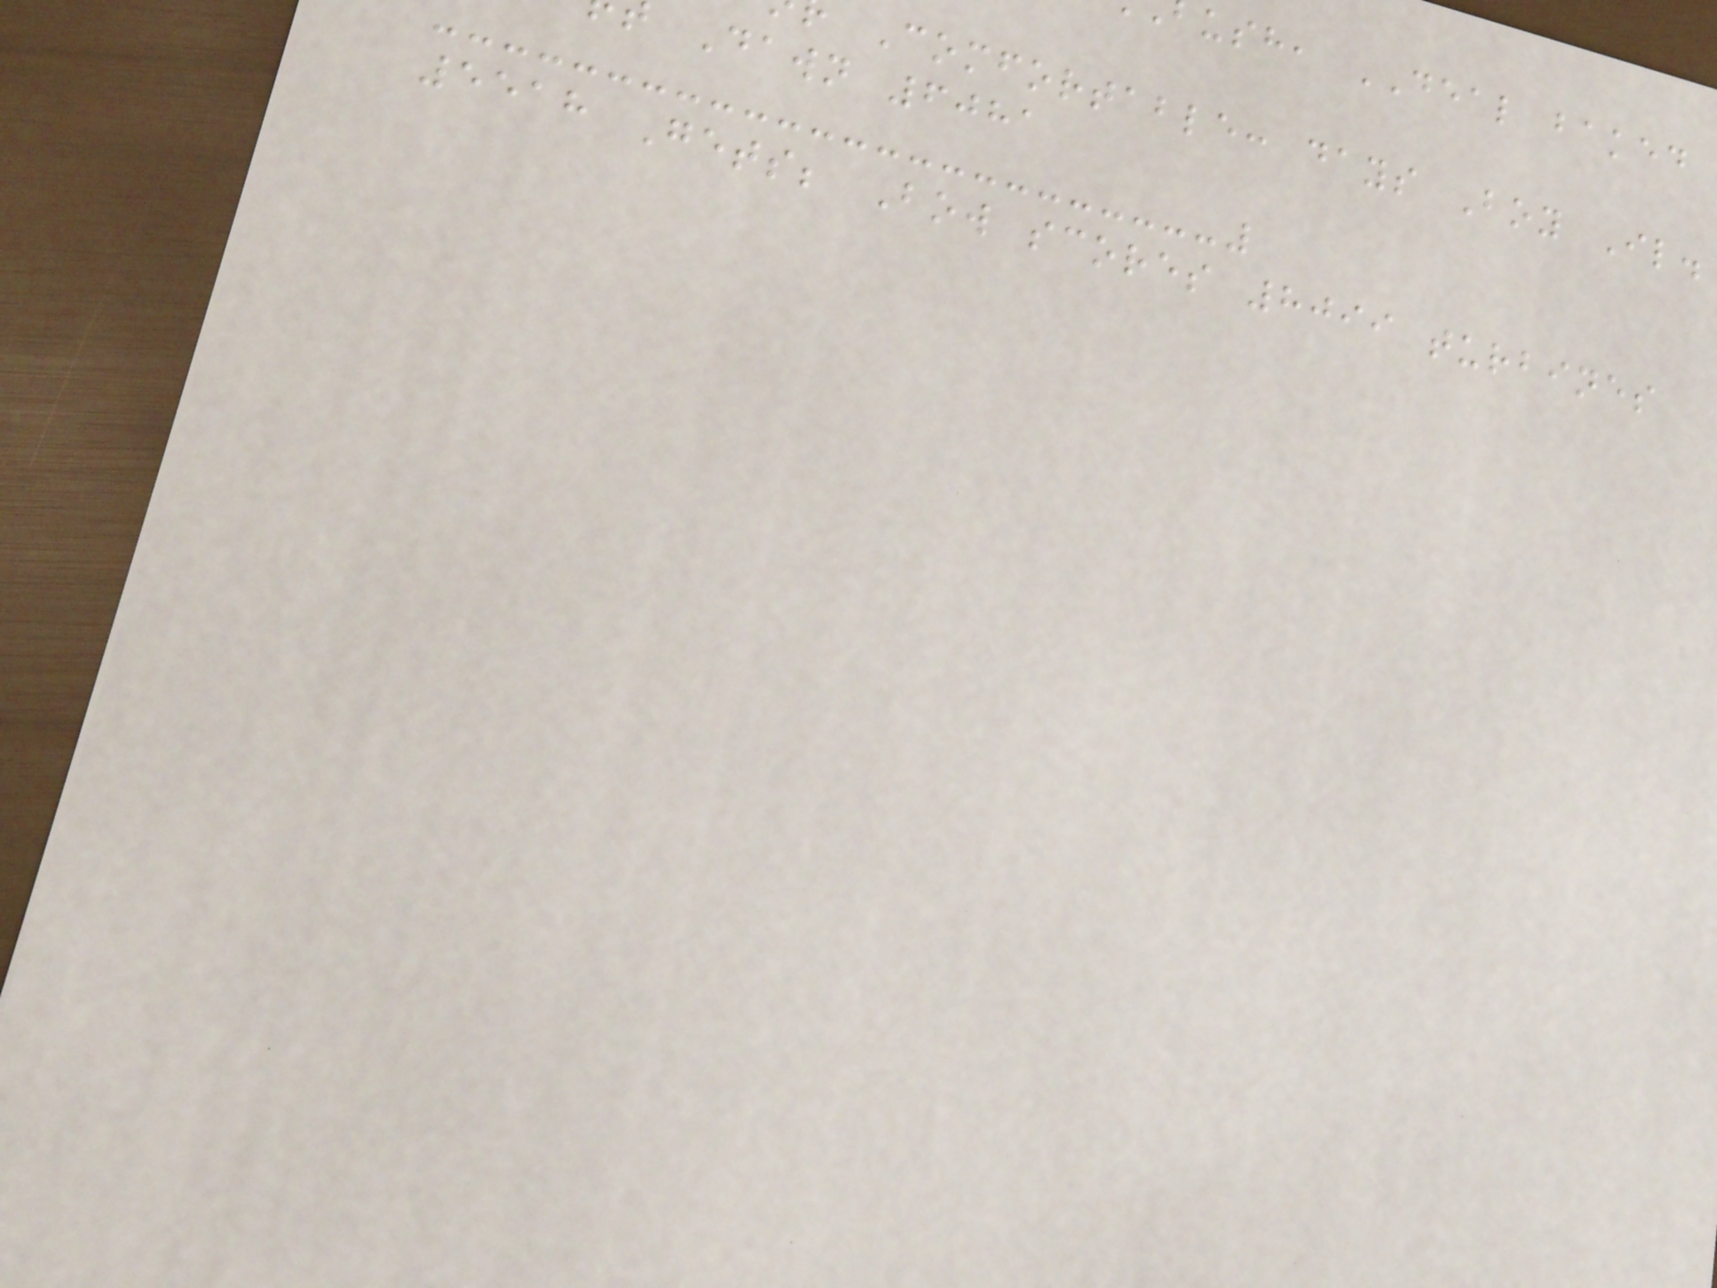ush, DEAL baked
Comfortable: days Boy Il.
Dawn 6081
5518 Gets; Bow scores 8099 turbines
